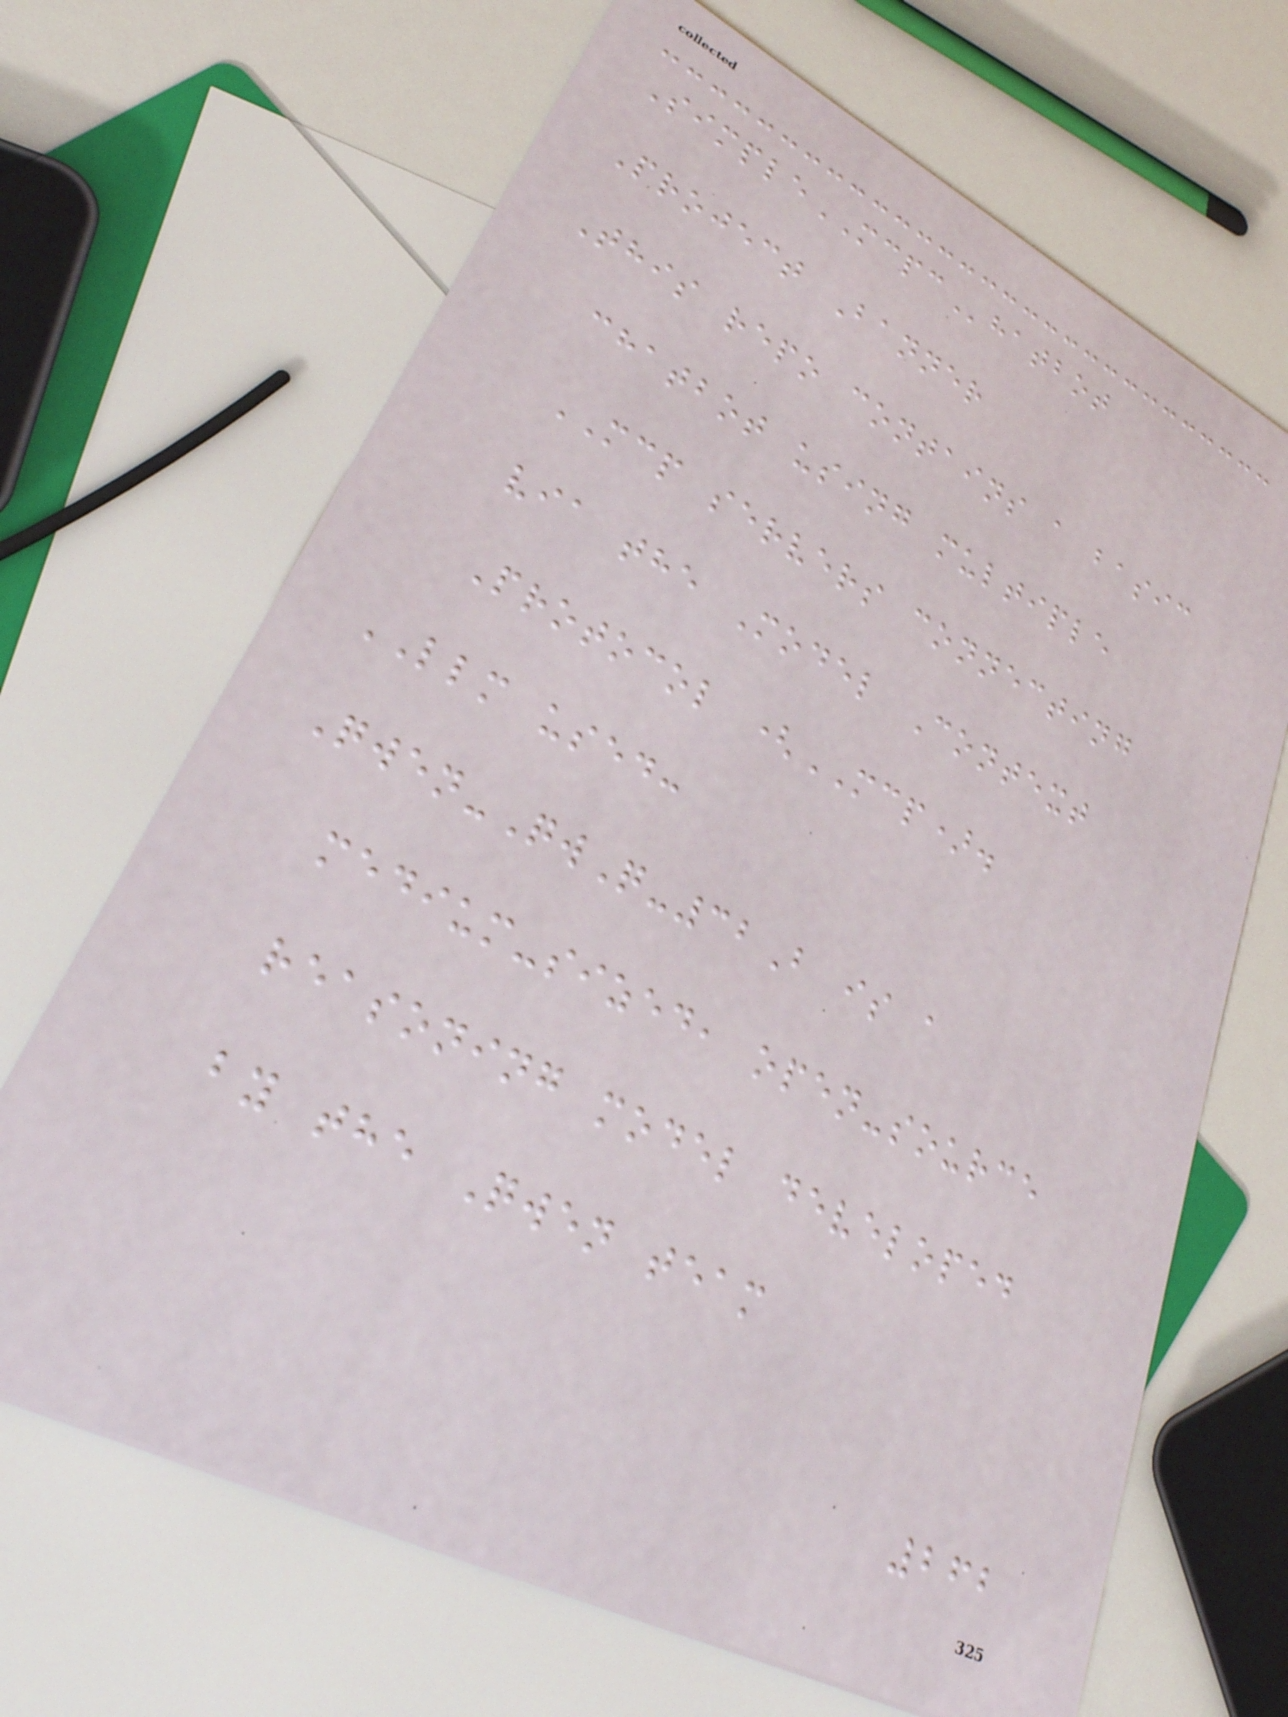SimpleMCPChatbot
Project Banner
This repo contains a basic
chatbot using multiple
MCP servers connecting
via the Model Context
Protocol (MCP).
LLM used:
Qwen-QwQ-32B is a
medium-sized, open-source
reasoning model developed
by the Qwen team
262
